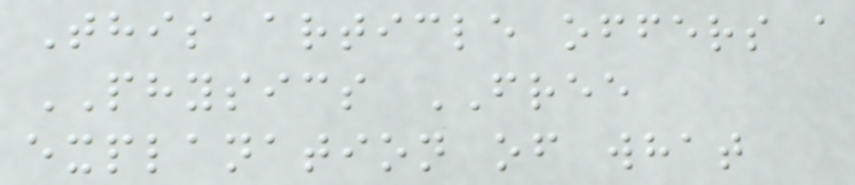This article offers a
PHYSICS FREE
explanation of what
